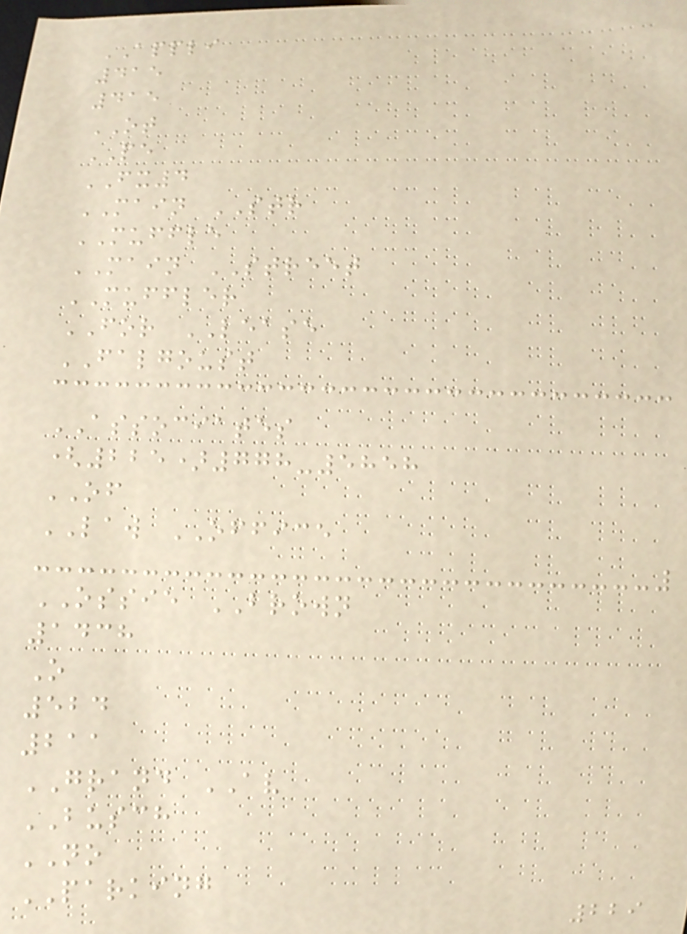APPLI
415
415
OT
PE
FX4
MAIN STR
MUFFLE
MAIN STREET
MUFFLER
FOR LEASE
FALGOUST
ASSOCIATES
(225)778-5858
OF
LAW OFFICE
OSSIE BROWN
1438
O
524
211
GRAND AV
BUSCH
NO
PARKING
229
